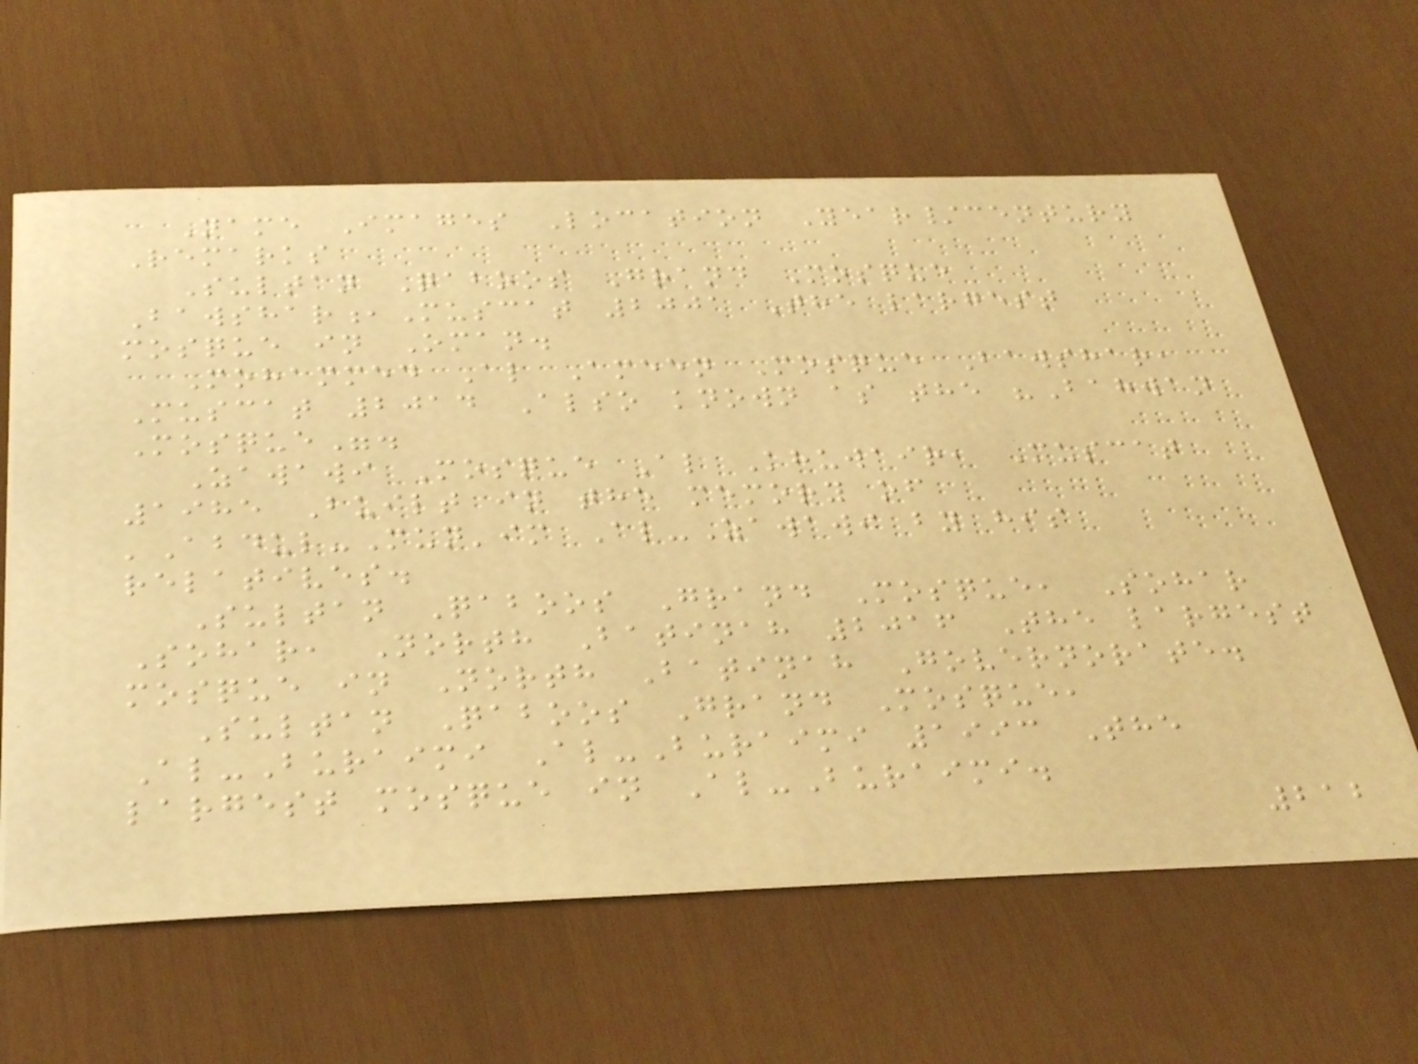Name Images Location Year/century
Remarks
Sultan Qaboos Grand Mosque
Bawshar,Muscat 2001 The largest
mosque in Oman.
Mohammed Al Ameen Mosque Bawshar,
Muscat 2014 Also known as the "Bahwan
Mosque".
Zawawi Mosque Al Khuwair, Muscat
1985 Built in the memory of
'Abdul-Mun'im Al-Zawawi by his
relatives.
Sultan Qaboos Grand Mosque, Sohar
Sohar, North Batinah 2016 The largest
mosque in North Batinah Governorate.
Sultan Qaboos Grand Mosque,
Al-Buraimi Al-Buraimi 1993 The
largest mosque in Al-Buraimi.
212
